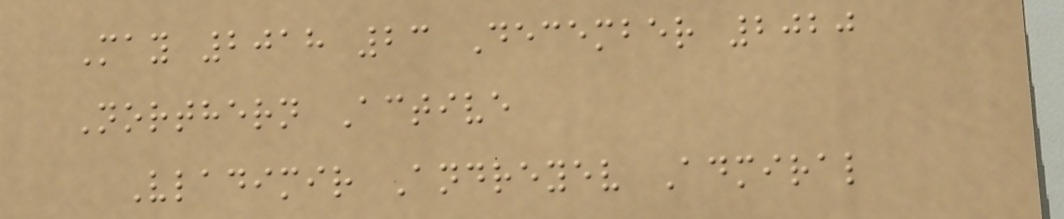May 2018 23 December 2020
Northern Active
Vladimir Andreyev Admiral
